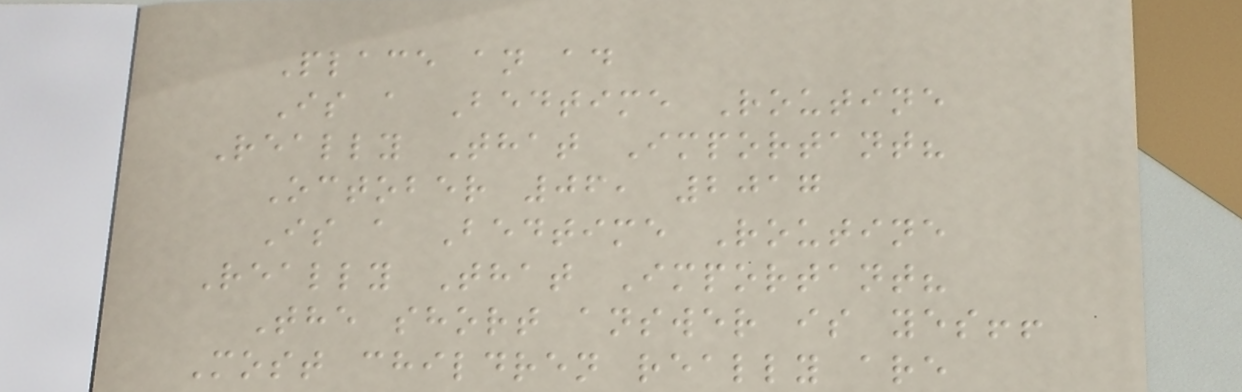Place an ad
Is a Bedtime Routine
Really That Important?
October 06, 2017
Is a Bedtime Routine
Really That Important?
The short answer is yes!!
Most children really are
